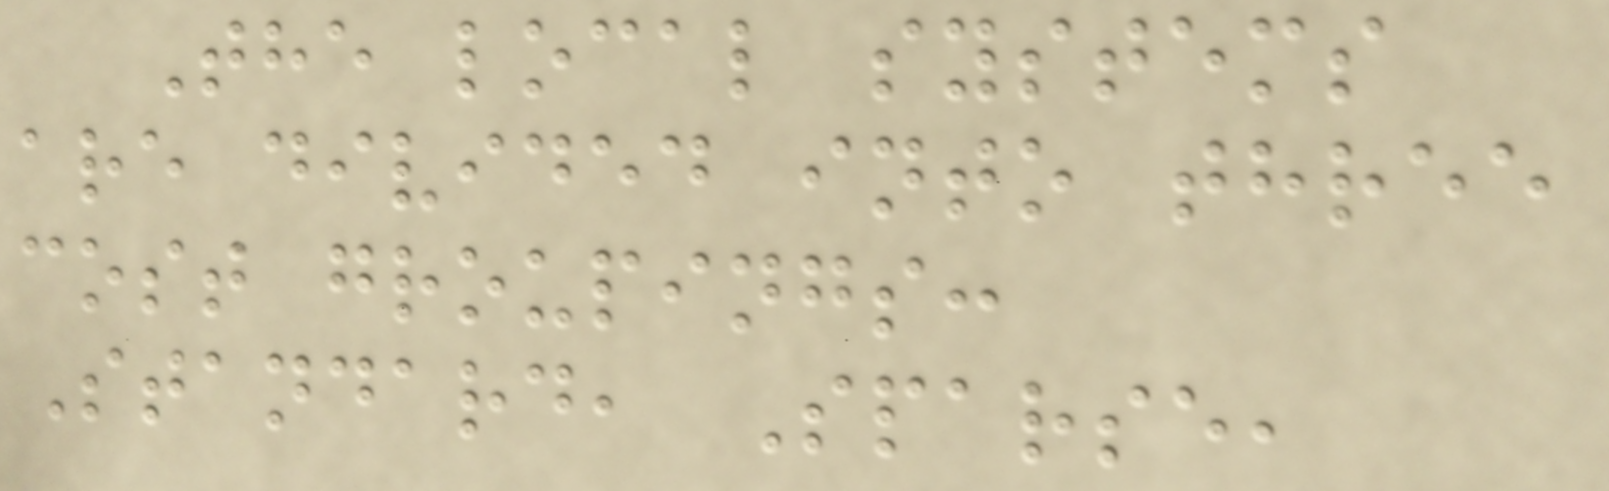The local systems
are divided into three
cost groupings:
Standard, Sparse,
